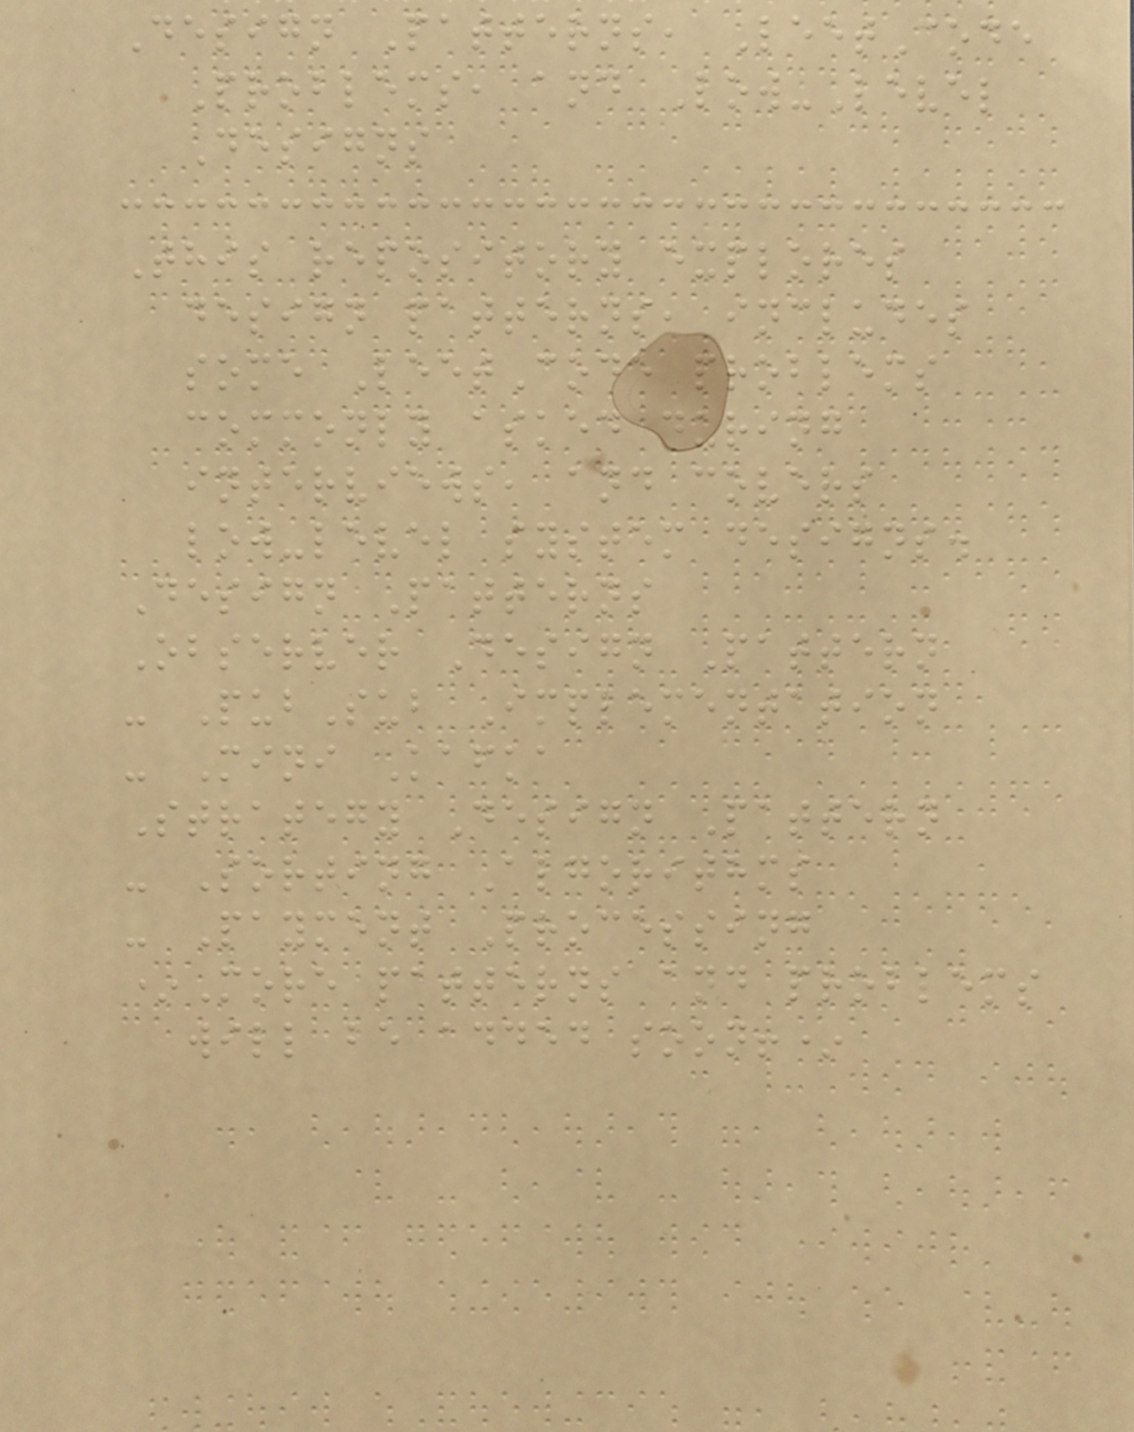Design Patterns, LeetCode
Problems, and Low-Level
Designs
This repository explores
design patterns, includes
some LeetCode problems
commonly asked during
interviews, and covers
low-level system designs.
Design Patterns
Observer Design Pattern
- PubSub Implementation
- Mini Kafka
Strategy Design Pattern
- Sorting Algorithms
- Payment Processing
*More patterns and problems
will be added soon!*
